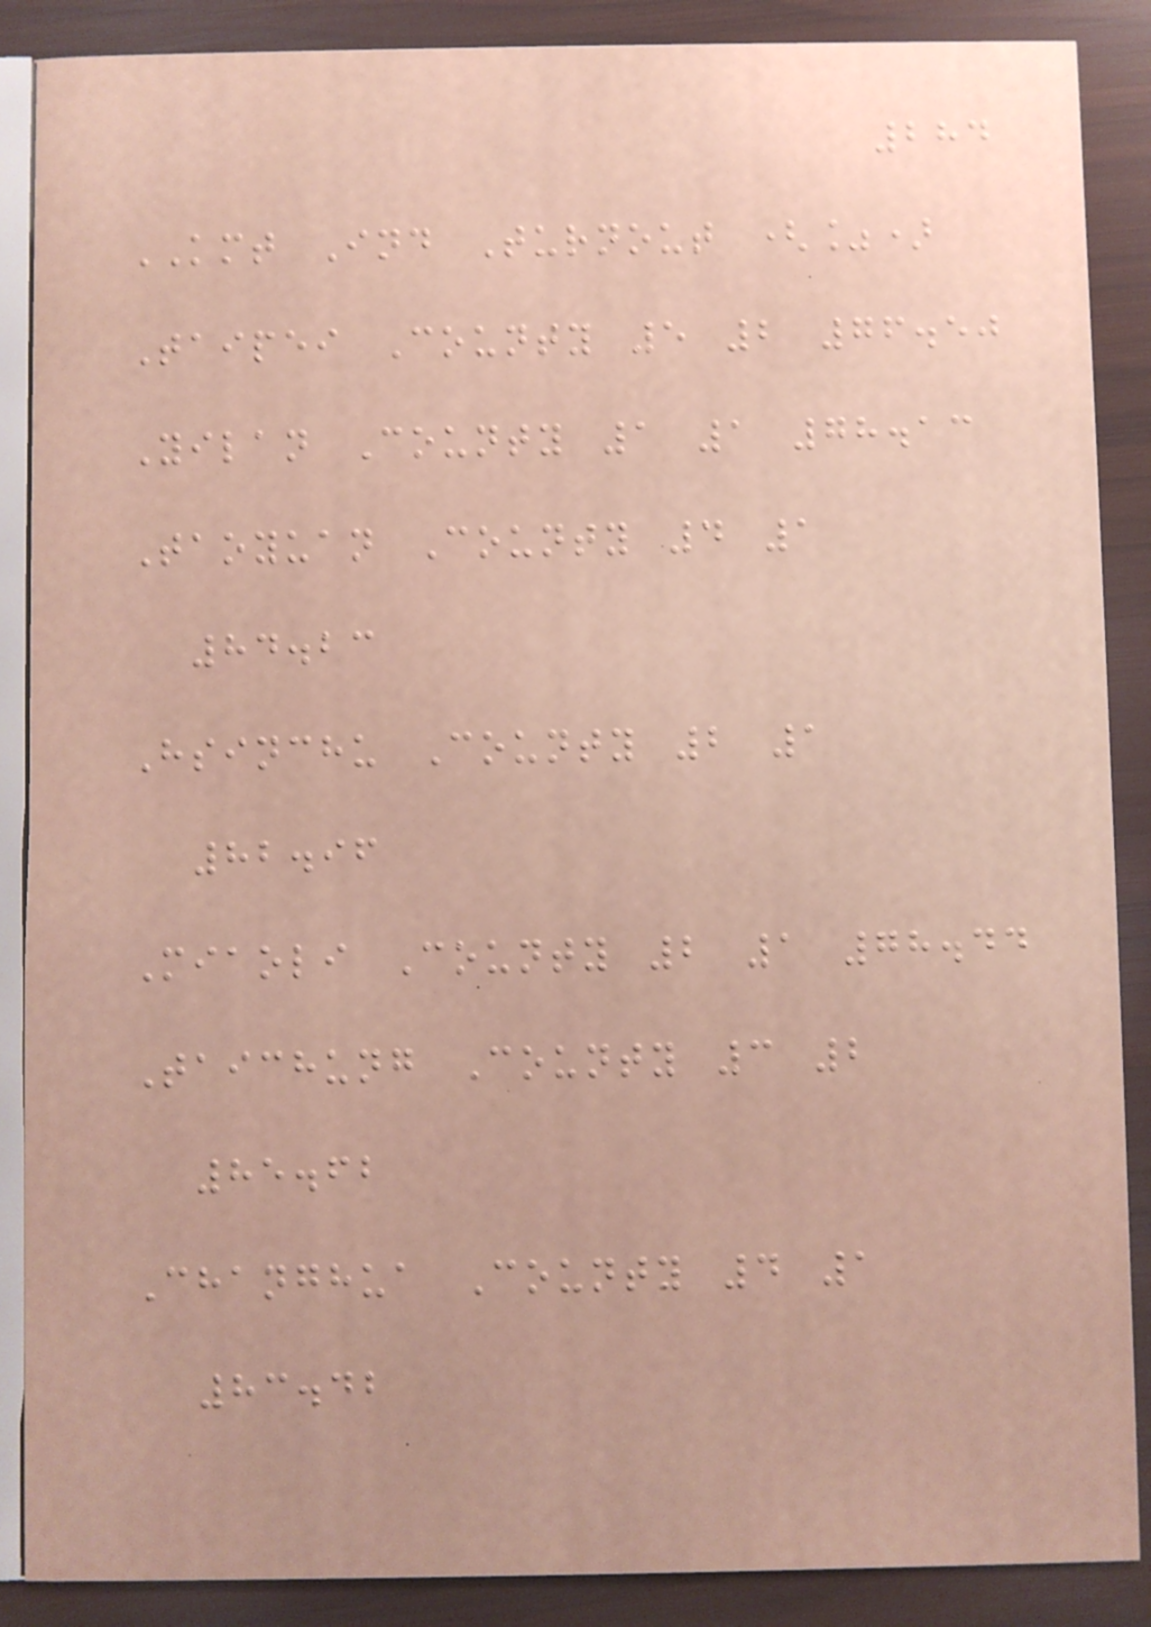284
KMT Ind Turnout (%)
Taipei County 5 2 76.50
Yilan County 1 1 78.13
Taoyuan County 4 1
84.23
Hsinchu County 2 1
82.96
Miaoli County 2 1 78.44
Taichung County 3 2
85.62
Changhua County 4 1
83.42
